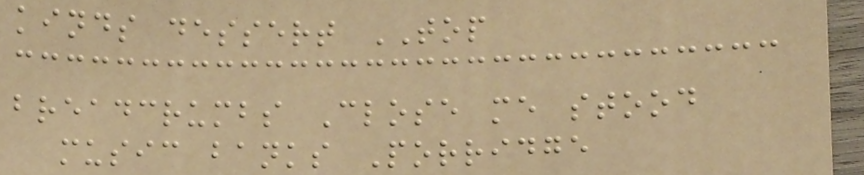kinds dessert TOP
breadcrumbs Close me stood
music banks Porridge
